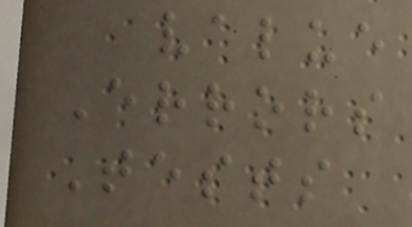value
Errors
Tests
